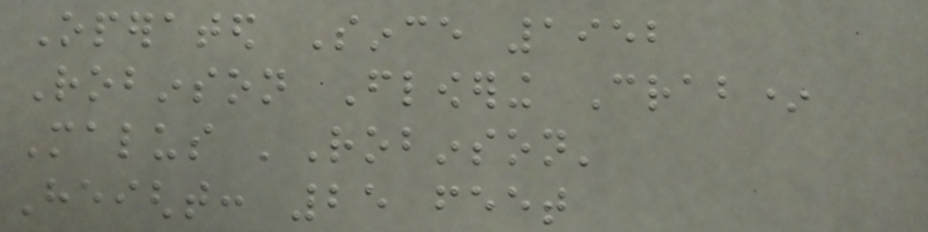Operated Since 1952
Robinson Flowering Crab*
Malus 'Robinson'
Height: 25 feet
